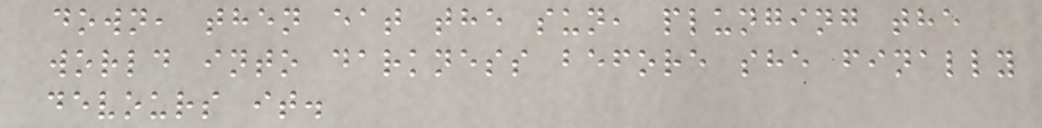down, then eat the sun, plunging the
world into darkness before she finally
devours it.
